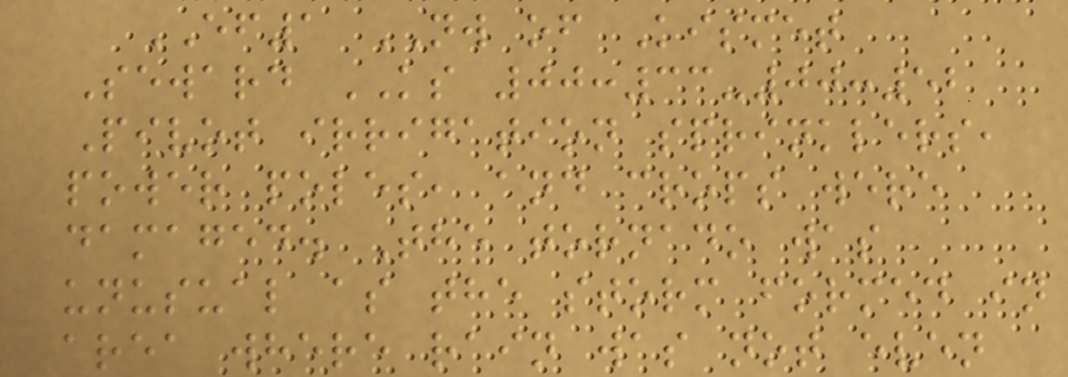EF1 NW of Kismet
Seward KS 00:33-00:52
Pivot irrigation sprinklers,
power poles, and crops were
damaged. The tornado was
unusual as the storm formed in
area where rain was not even
